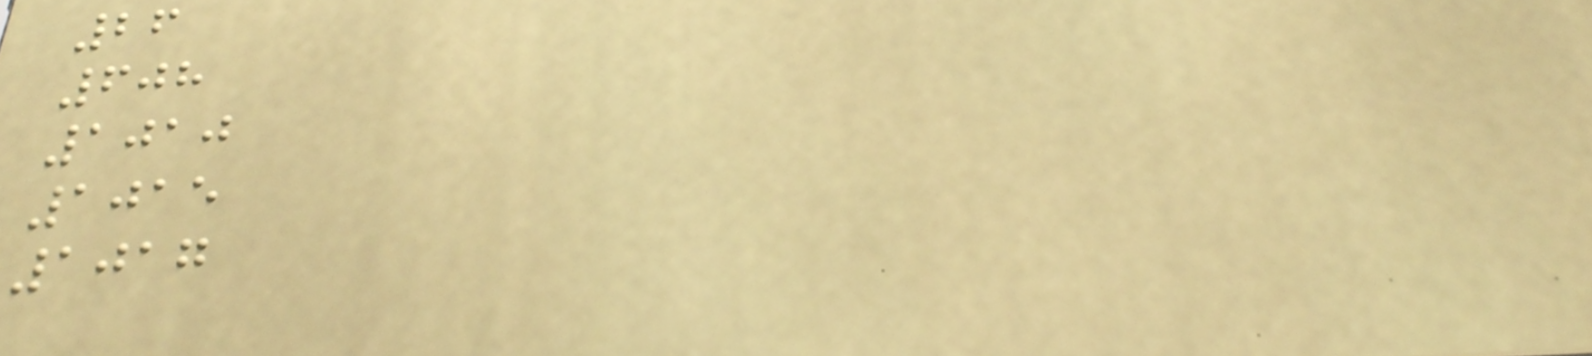26
608
1010
1015
1017
